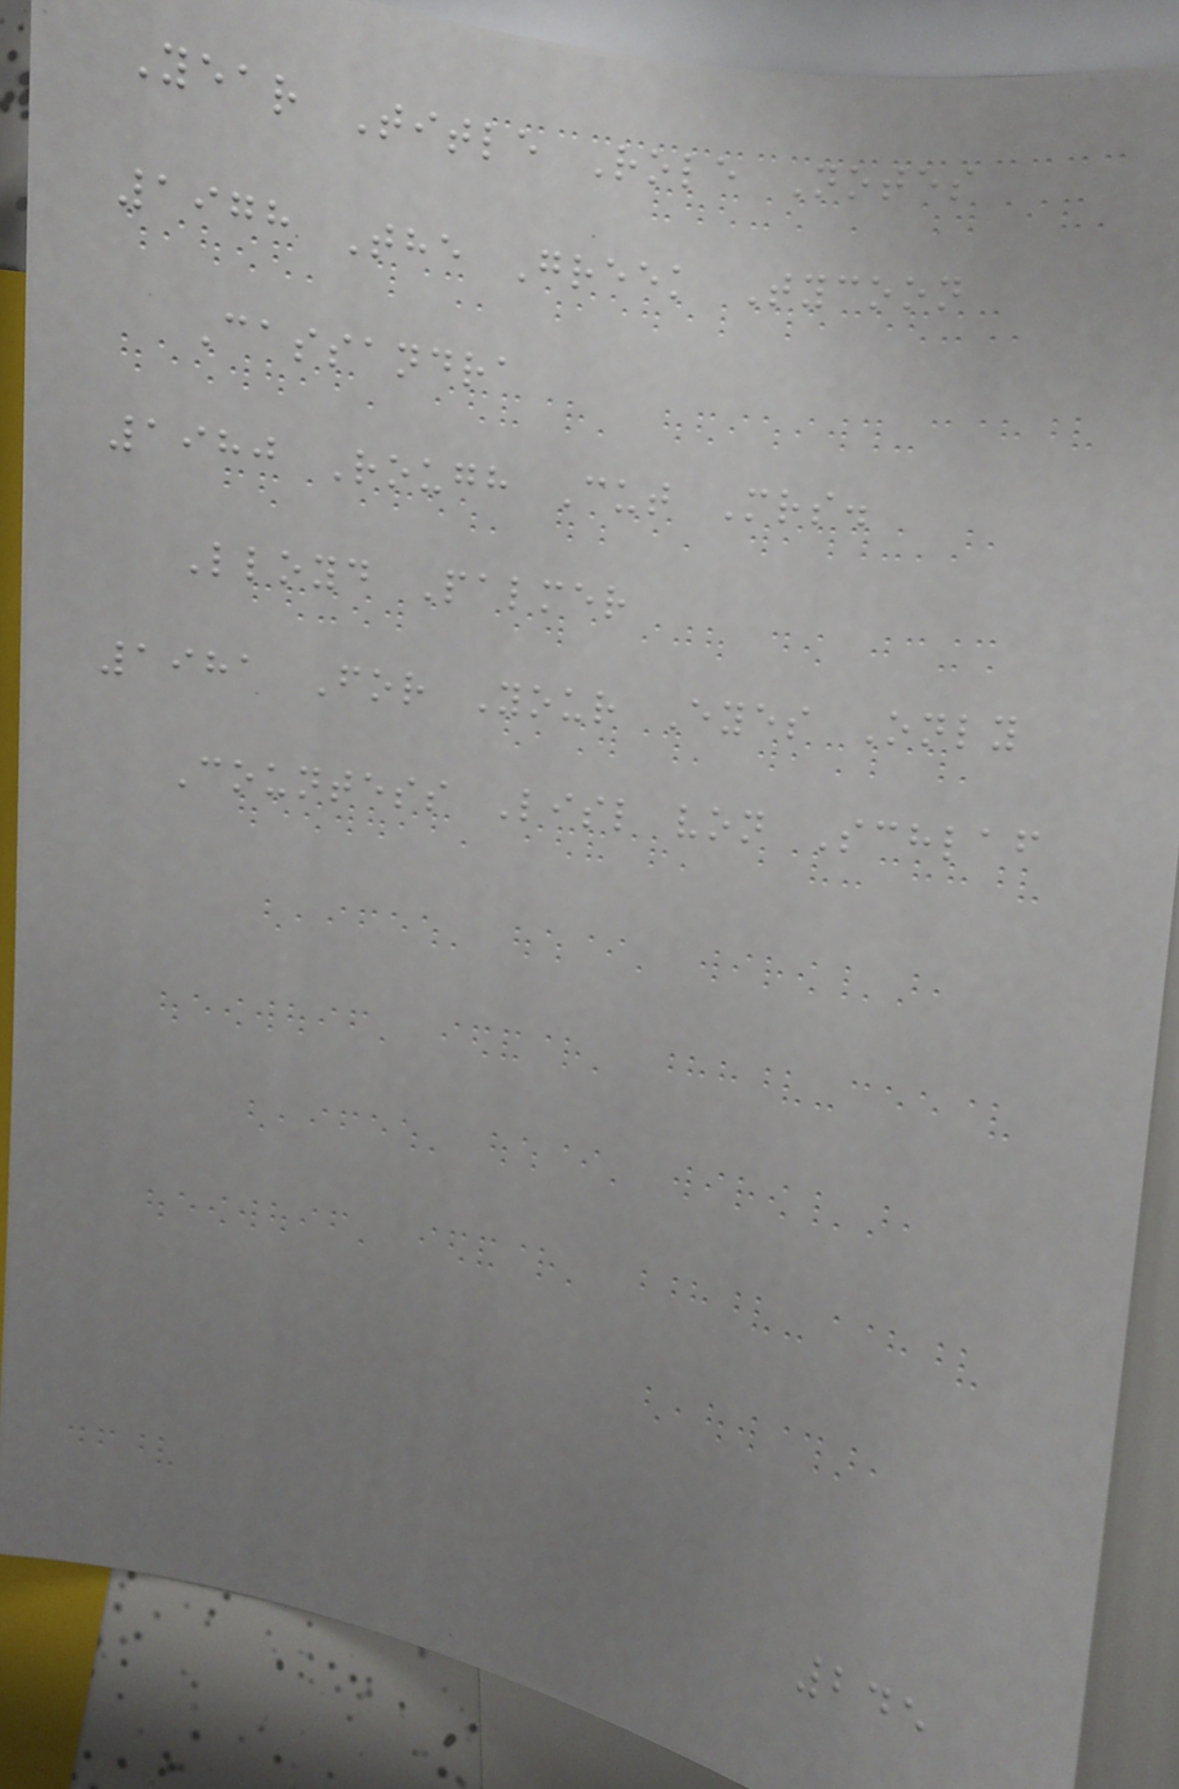Year Title Role Notes
1978 The Greek Tycoon
Cassandra
1980 Rough Cut Mrs.
Lloyd Palmer
1981 For Your Eyes Only
Countess Lisl von Schlaf
245
